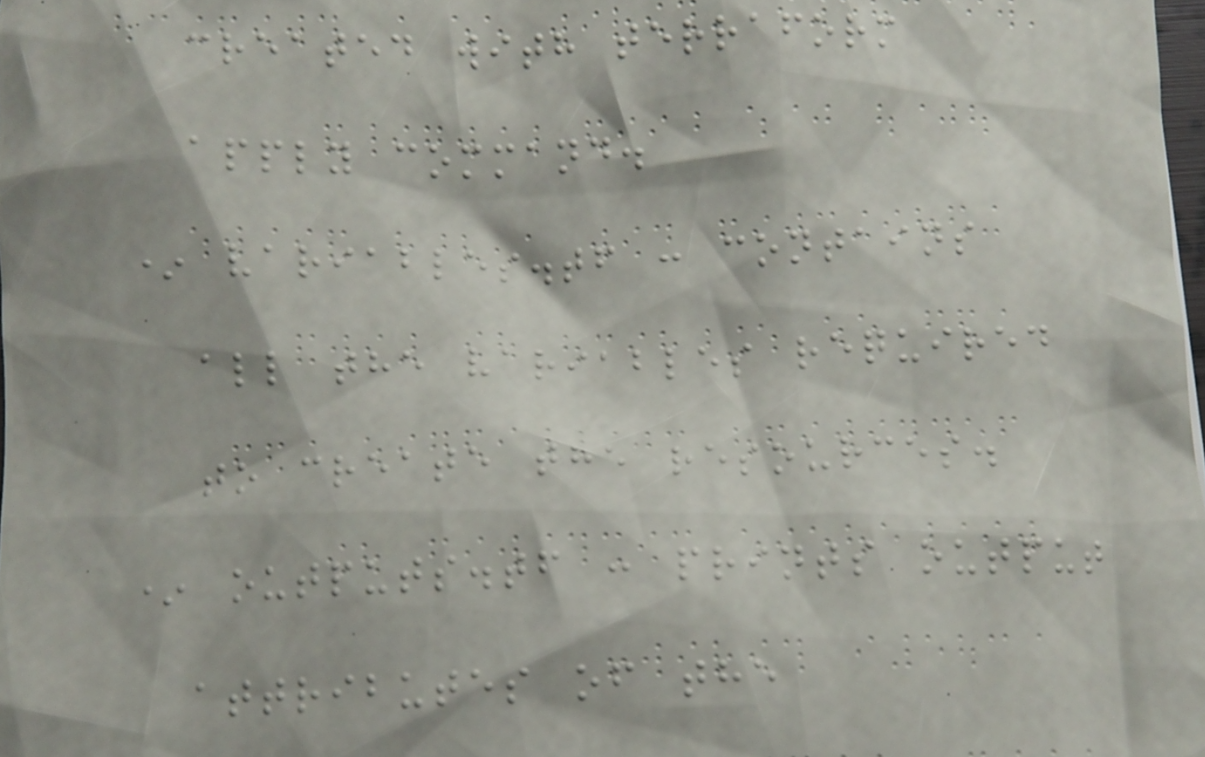created with terraform
apply command.
* variables.tf : contains
all the variables required
to create the resources.
* outputs.tf : prints output
attributes of the
